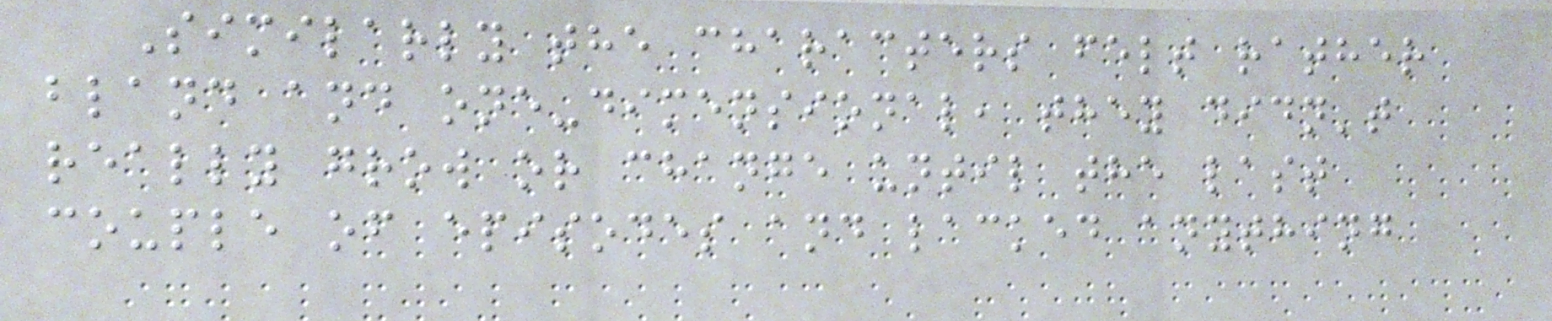Similarly the characters felt rather
bland and one-dimensional, they didn't
really grow or change until the last
couple of episodes and lacked anything
